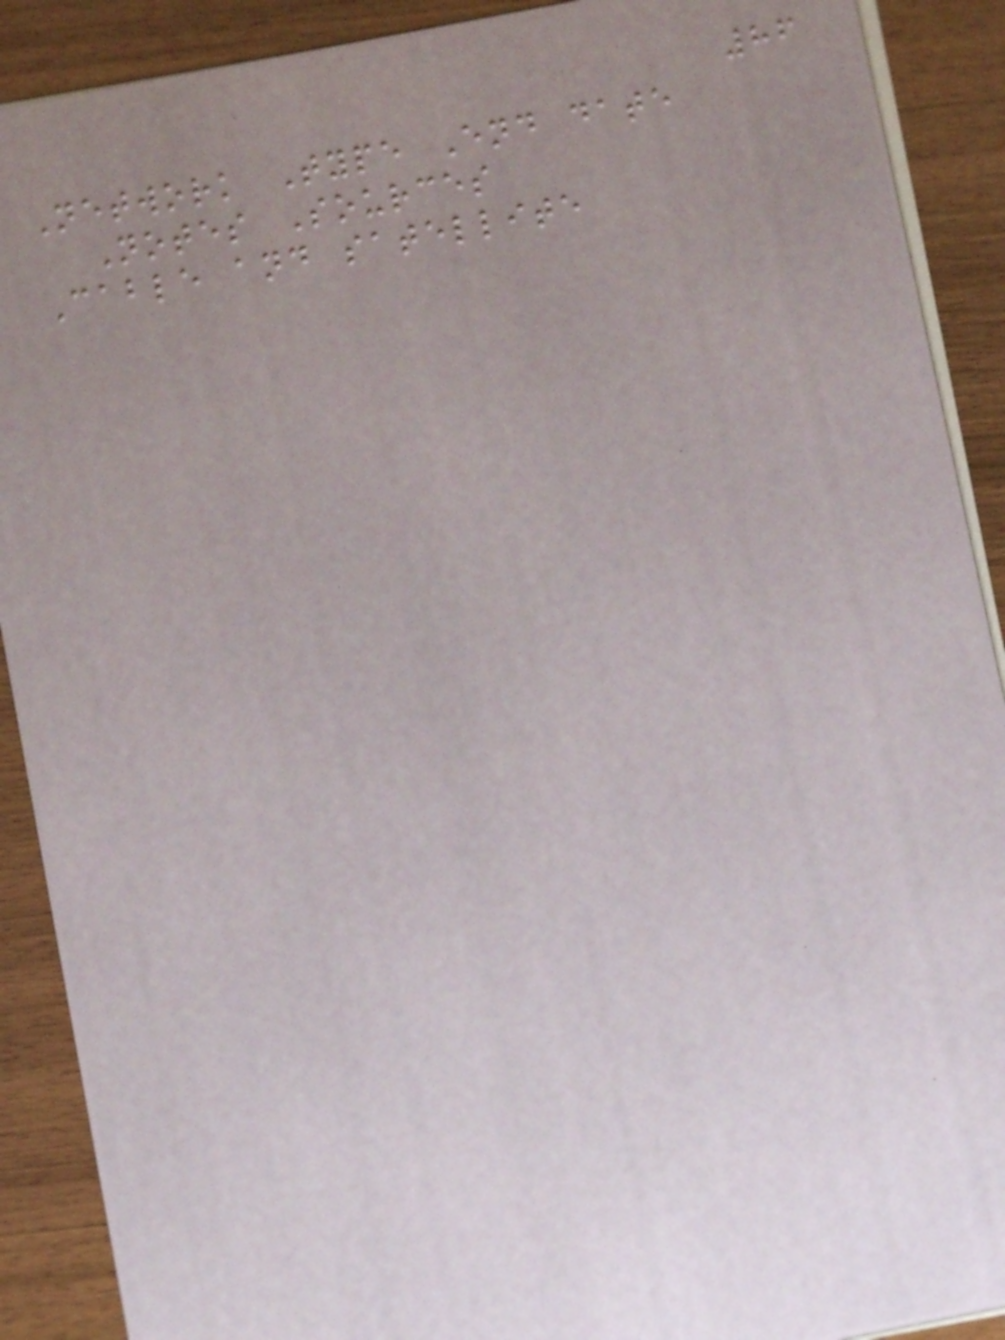86
Network Type End date
Notes Sources
Cable and satellite
